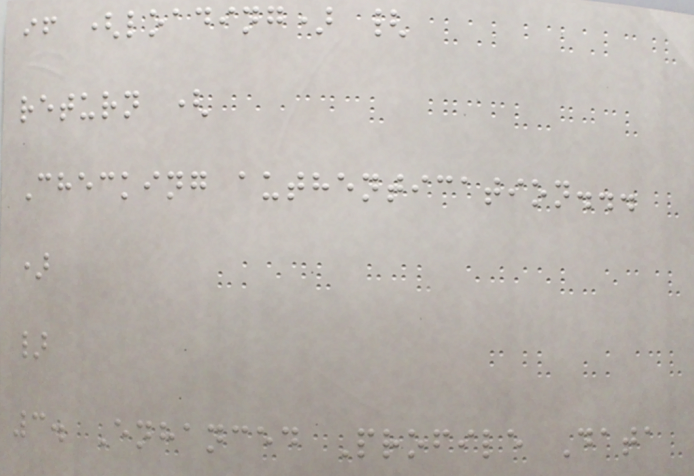if (loading) {
return (
Checking authentication...
)
}
3. Enhanced Profile Data
